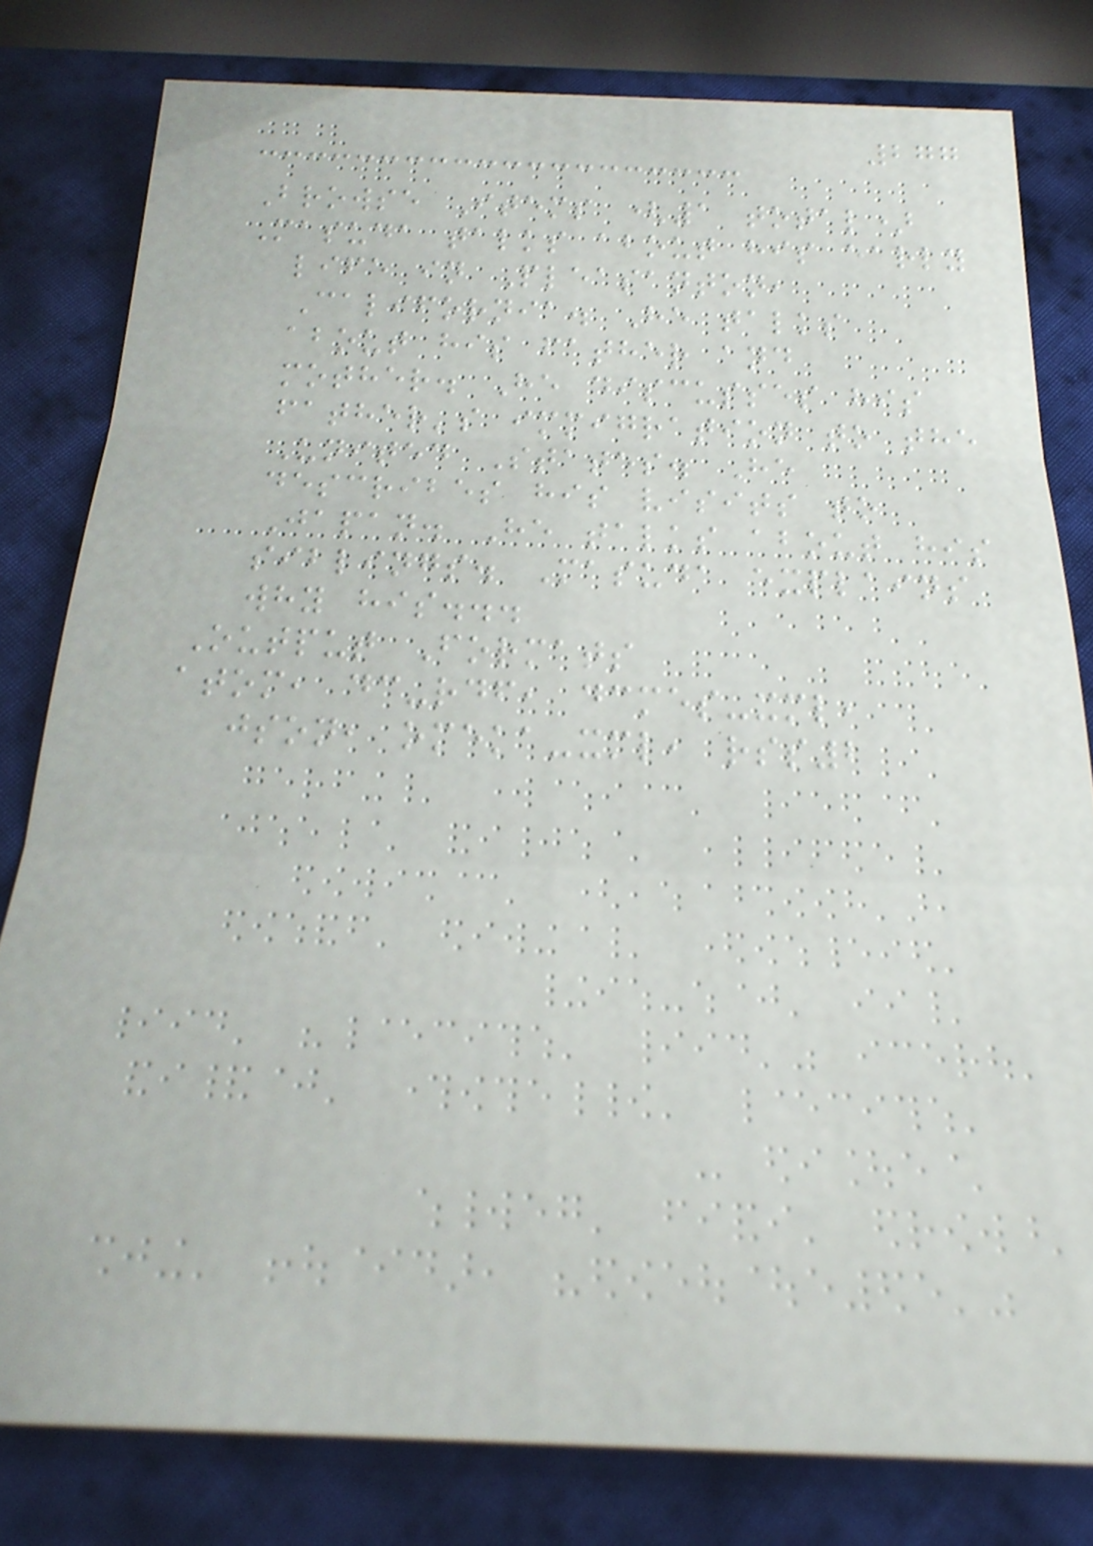277
Browse Items (1 total)
Masuda talks about his early
life in Pleasanton,
California. He talks
about his father and
mother. He discusses his
father's immigration to the
United States. He
describes his visits to
Japan. He talks about his
siblings. Masuda explains
why his...
Output Formats
atom, dc-rdf, dcmes-xml,
json, omeka-xml, rss2
